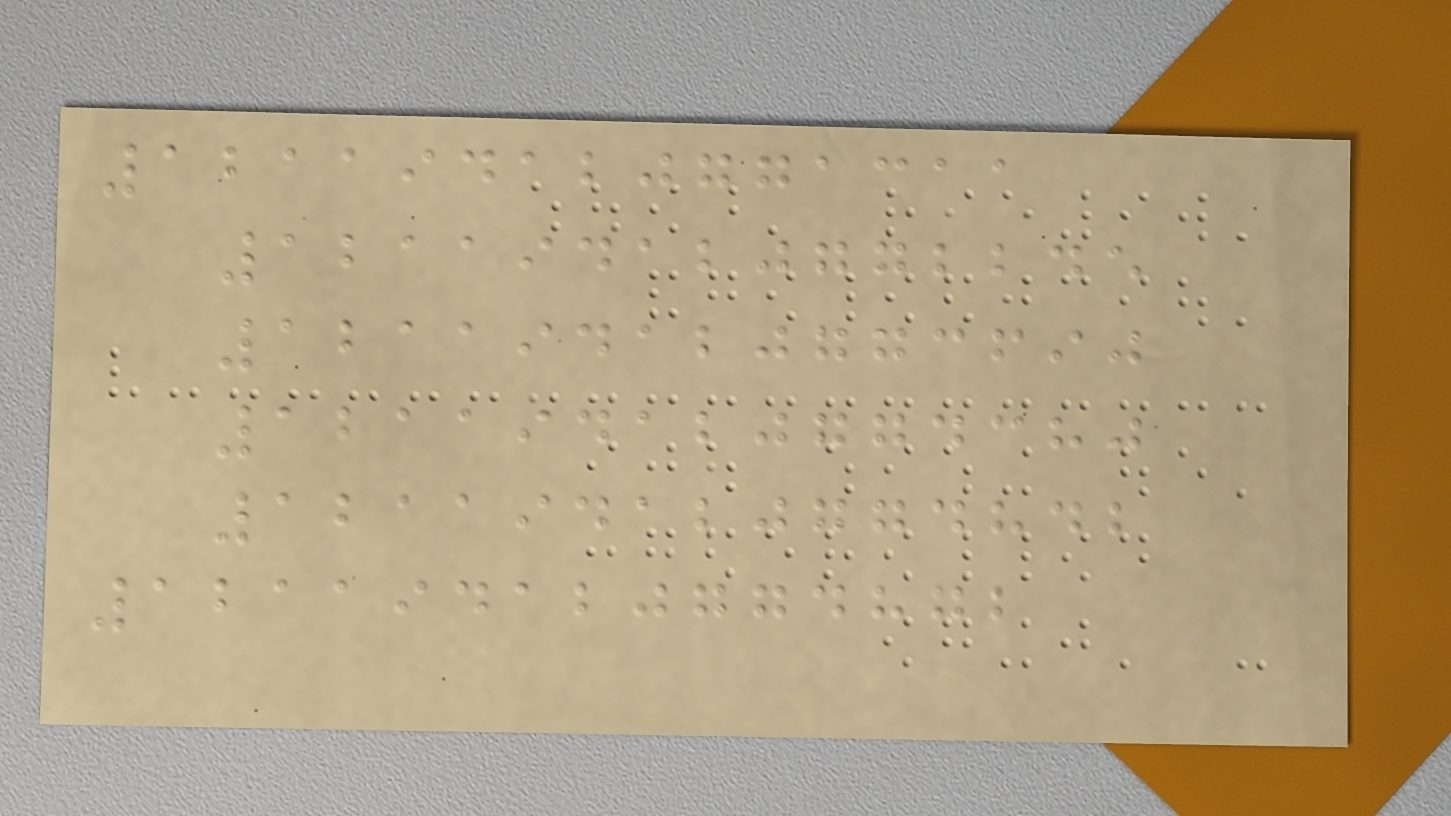121194120771311
121194120772245
121194120773690
121194120774380
121194120774842
121194120774872
